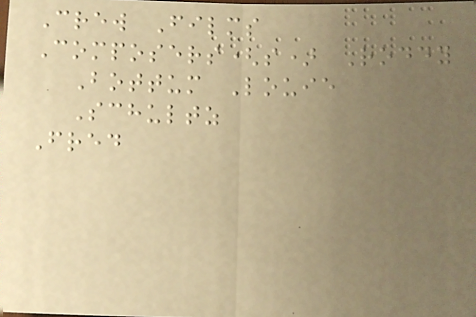Crew Films
Composers(s) Roddy
Bottum Louie
Schultz
Fred
